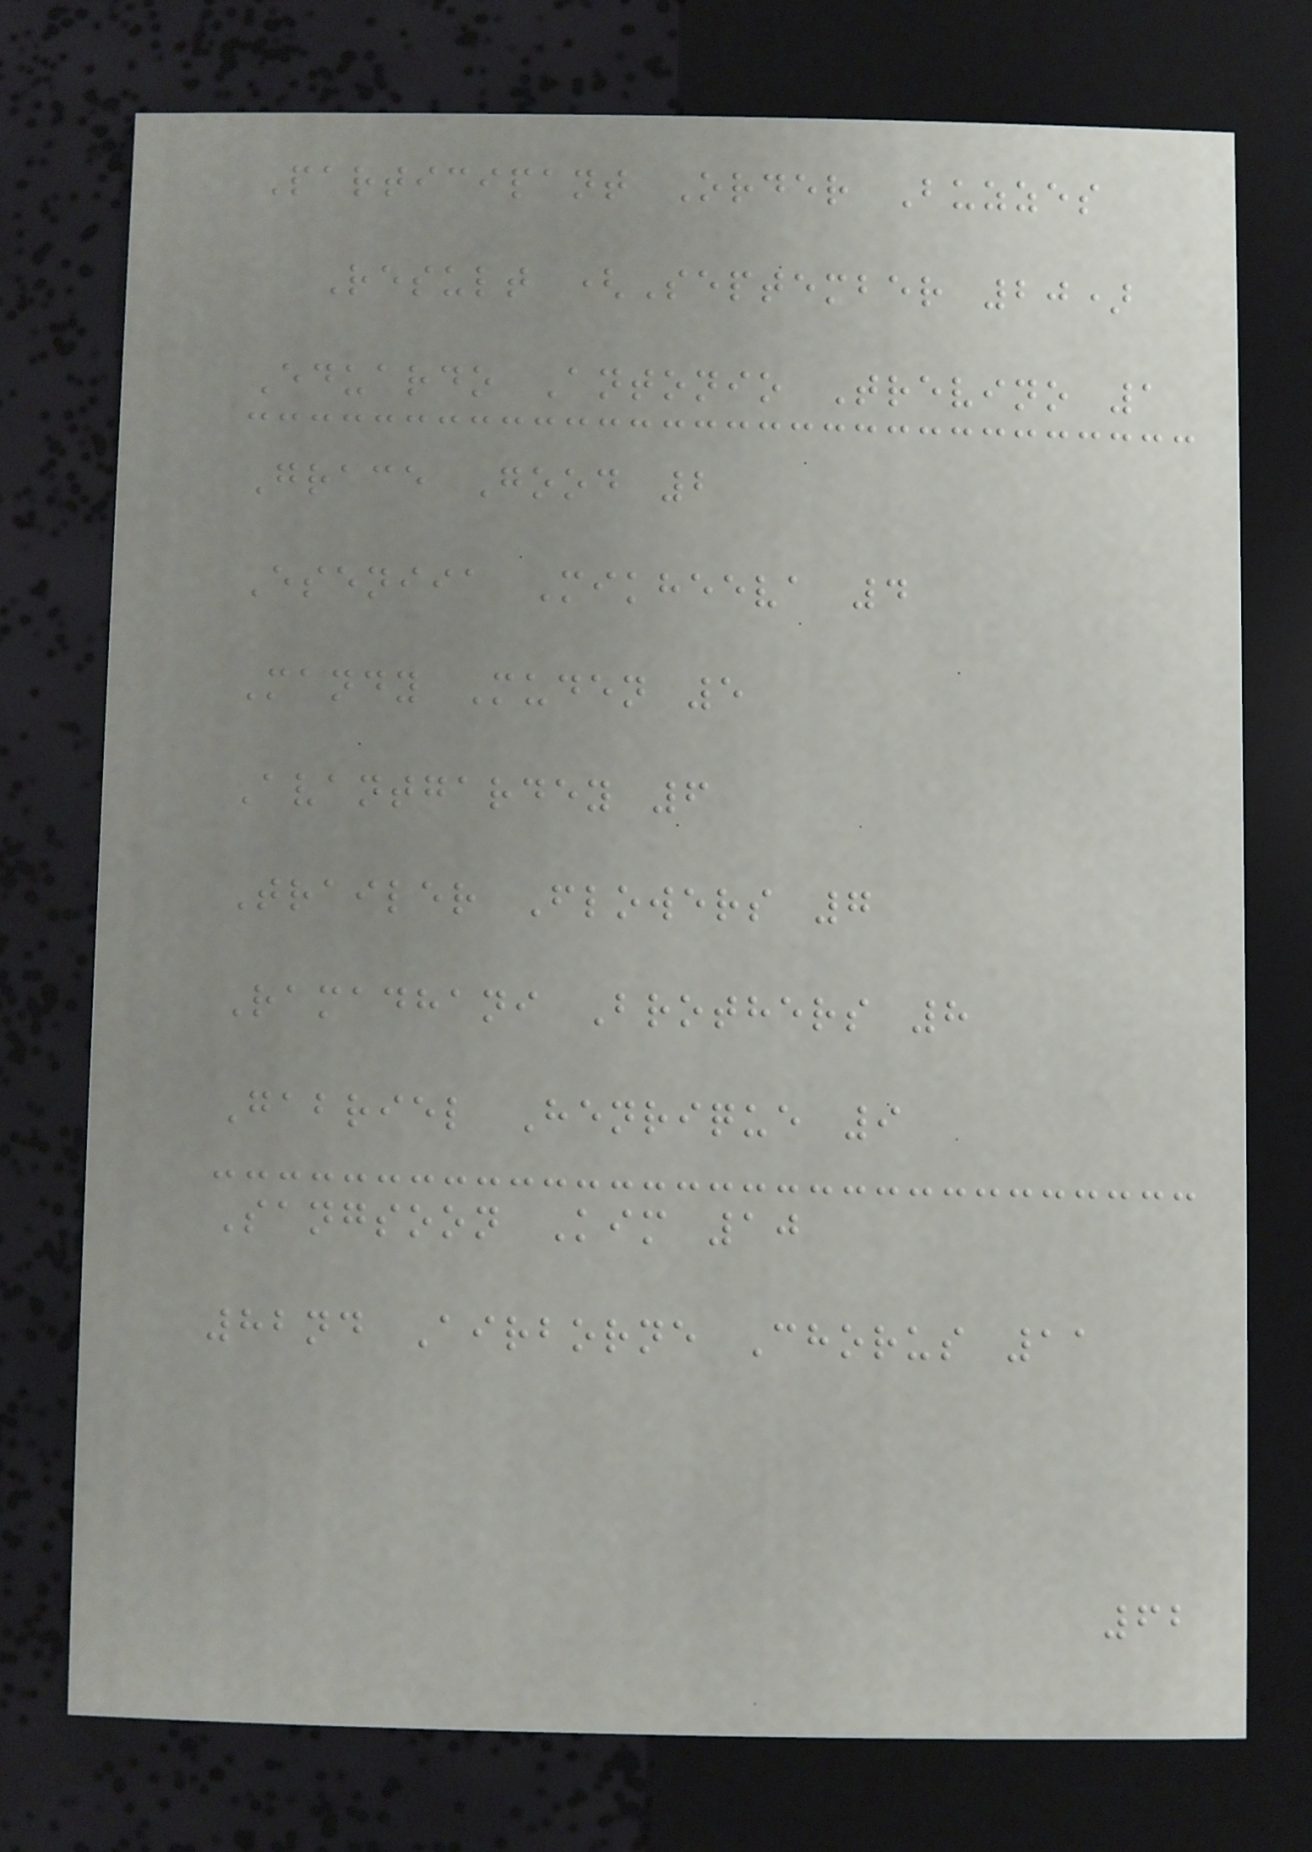Participant Order Buzzes
Result (September 20)
Eduardo Antonio Trevino 1
Grace Good 2
Eseniia Mikheeva 4
Mandy Muden 5
Avantgardey 6
Trailer Flowers 7
Ramadhani Brothers 8
Gabriel Henrique 9
Sangsoon Kim 10
82nd Airborne Chorus 11
62
